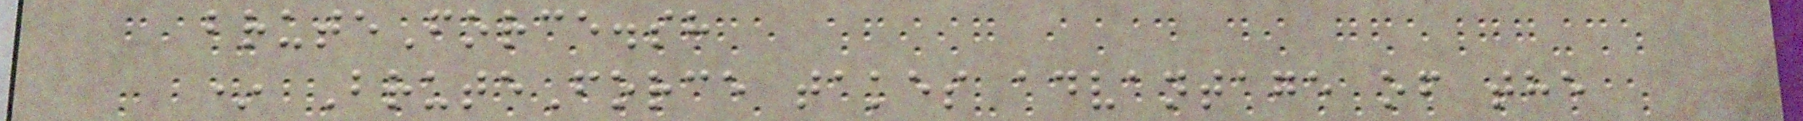bruteForce.sh
* BruteForce takes advantage of the
